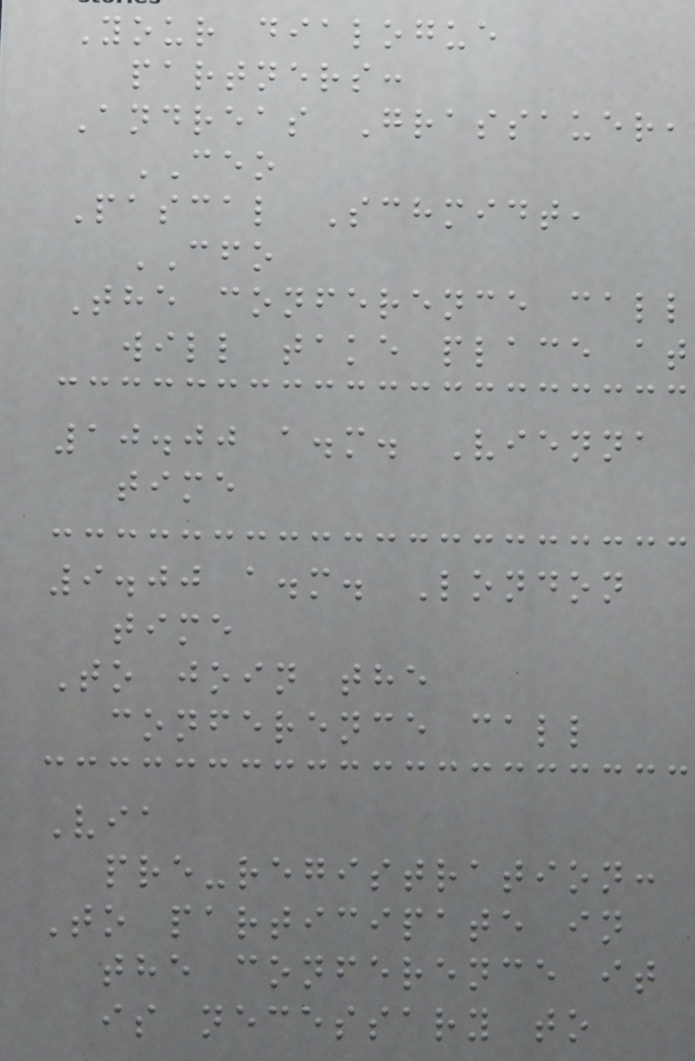Your dialogue
partners:
Andreas Grassauer,
CEO
Pascal Schmidt,
CFO
The conference call
will take place at
10.00 a.m. Vienna
time
9.00 a.m. London
time
To join the
conference call
Via
pre-registration:
To participate in
the conference it
is necessary to
